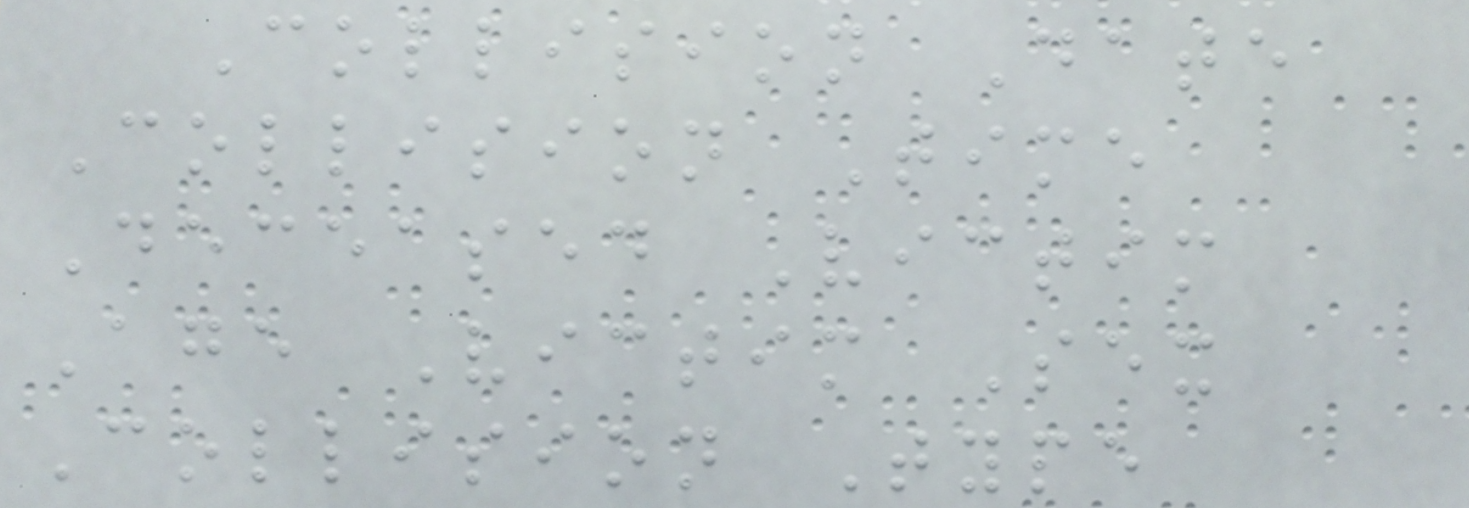Collision Date
Collision Time
Deceased Victim
Age Victim Sex
Collision Type
